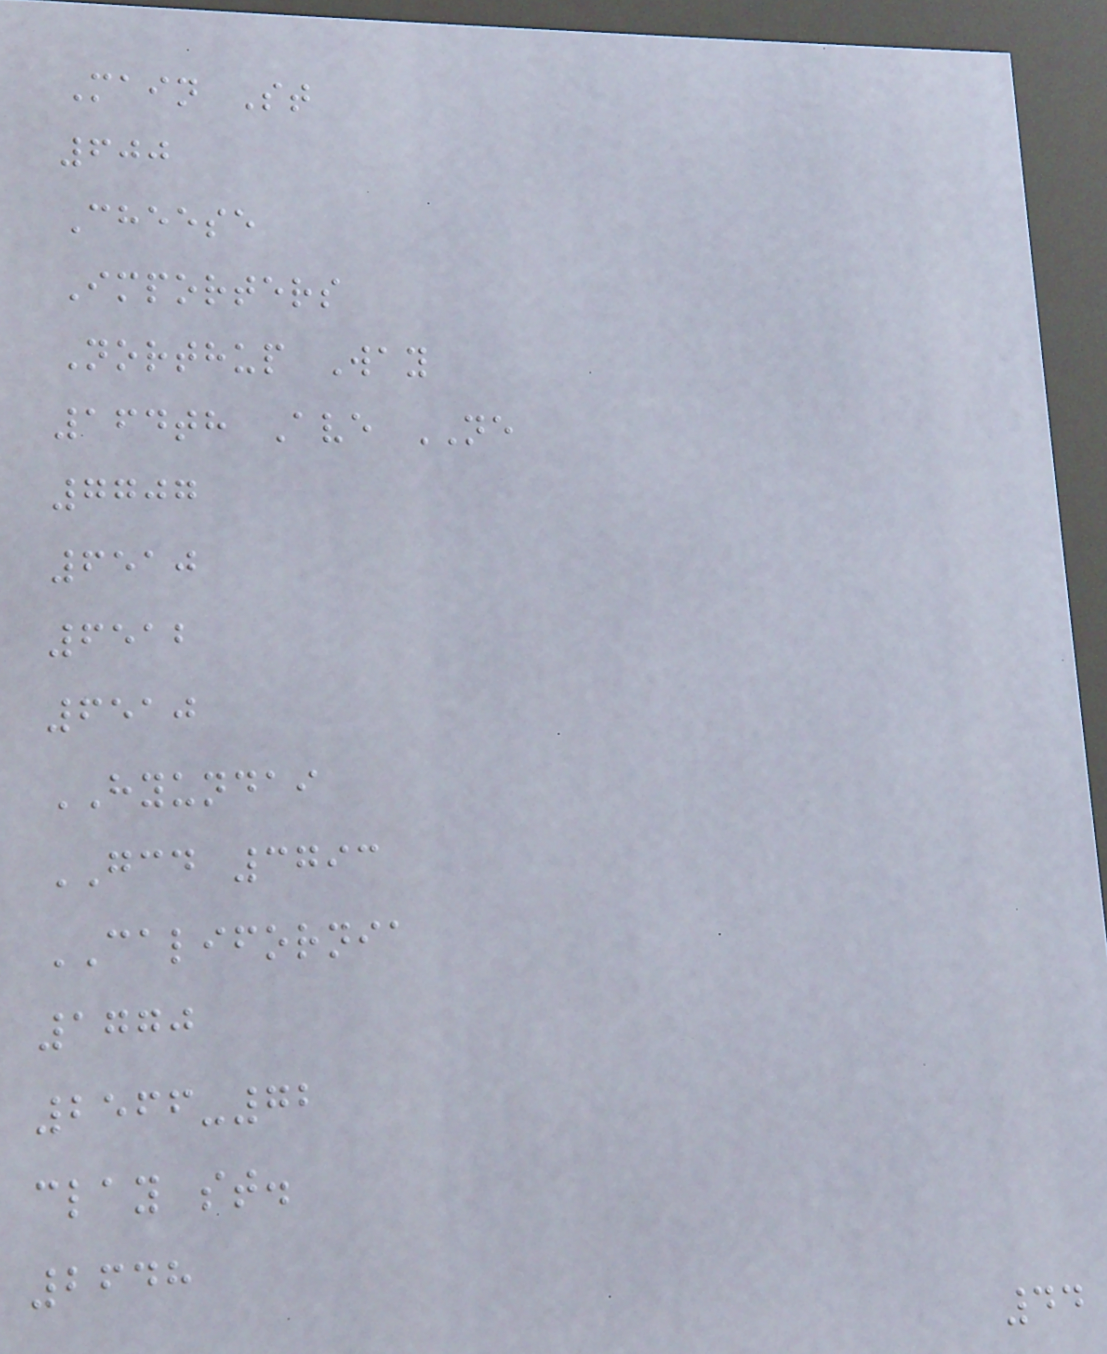Main St
600
Cheese
Importers
Northup Way
164th Ave NE
7707
6510
6512
6510
HYUNDAI
GCD 3793
CALIFORNIA
1770
2566-72
clay st.
2648
44
